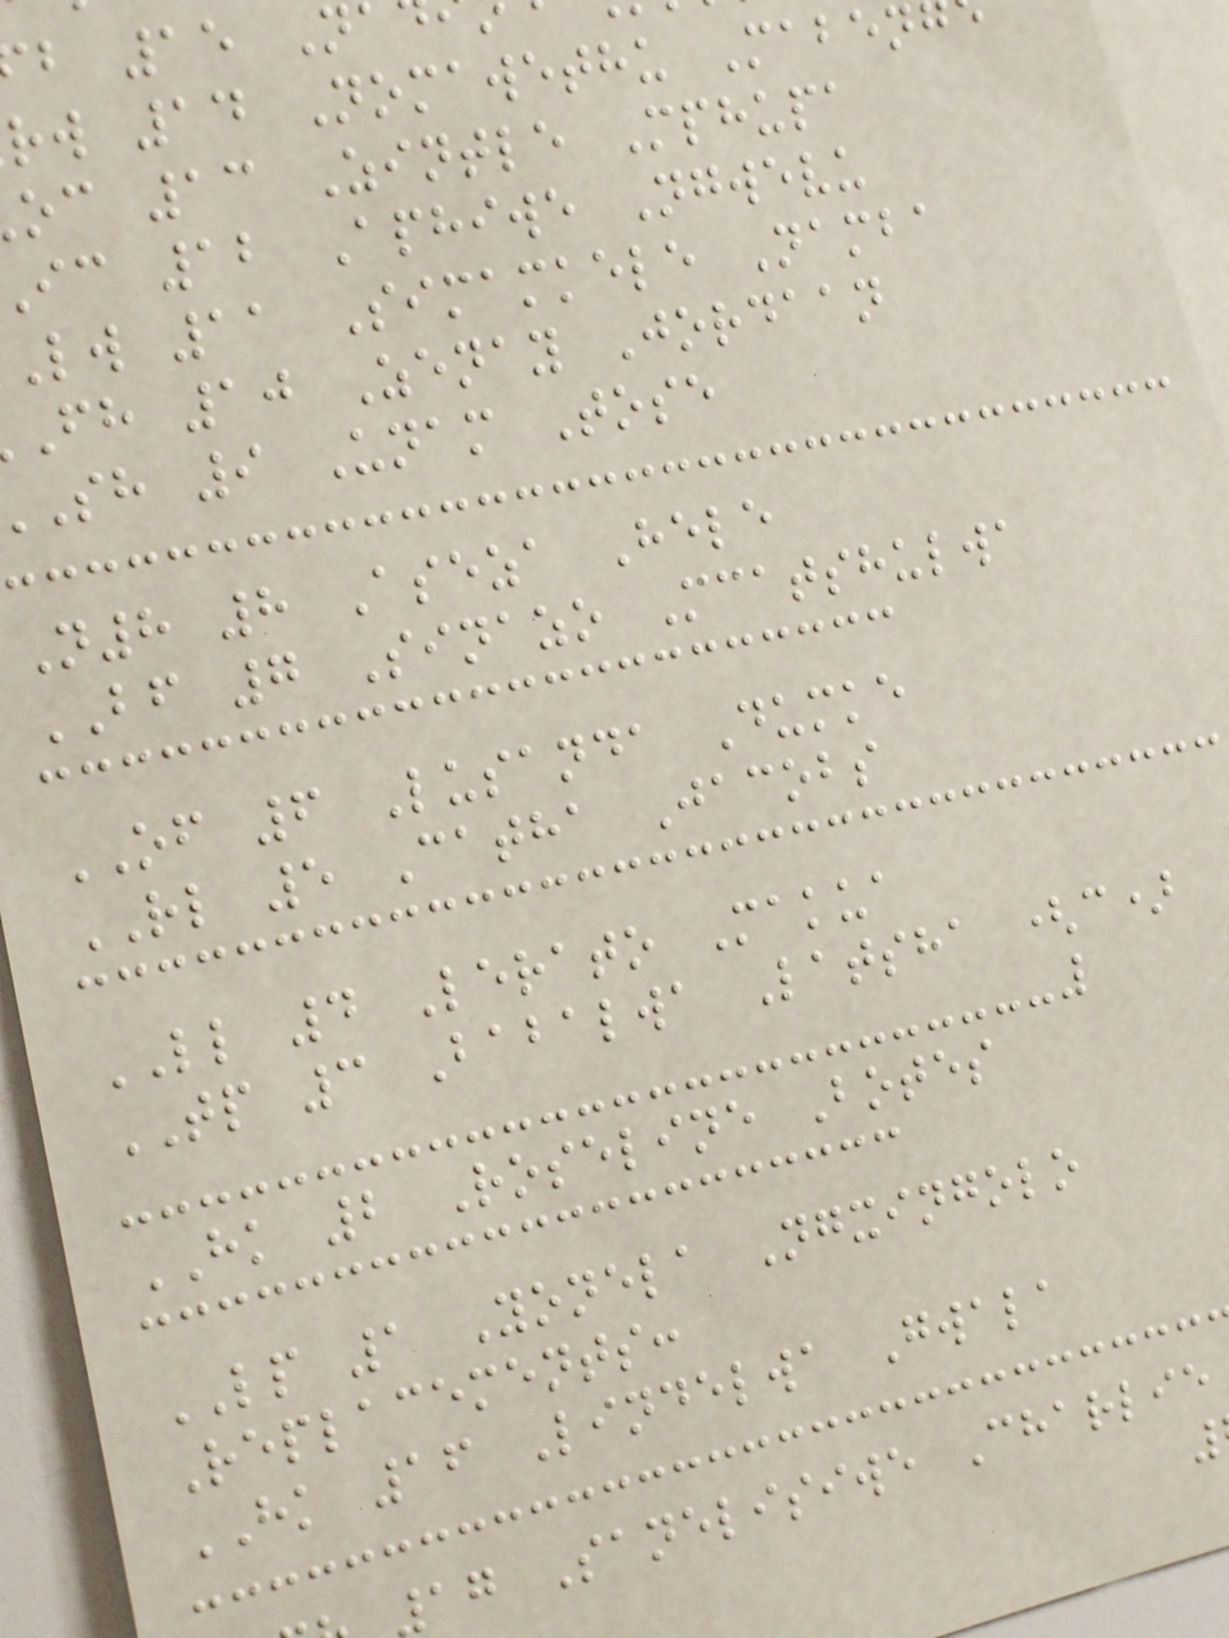b 15 N
rw 14 Nomawethu Maben
oc 13 Zintle Mphupa
ic 12 Aphiwe Ngwevu
lw 11 Simamkele Namba
fh 10 Zenay Jordaan
sh 9 Unam Tose
N8 8 Aseza Hele
BF 7 Sinazo Mcatshulwa
OF 6 Lusanda Dumke
RL 5 Catha Jacobs
LL 4 Lerato Makua
TP 3 Babalwa Latsha (c)
HK 2 Roseline Botes
LP 1 Yonela Ngxingolo
Replacements:
HK 16 Lindelwa Gwala
ag Sanelisiwe Charlie
